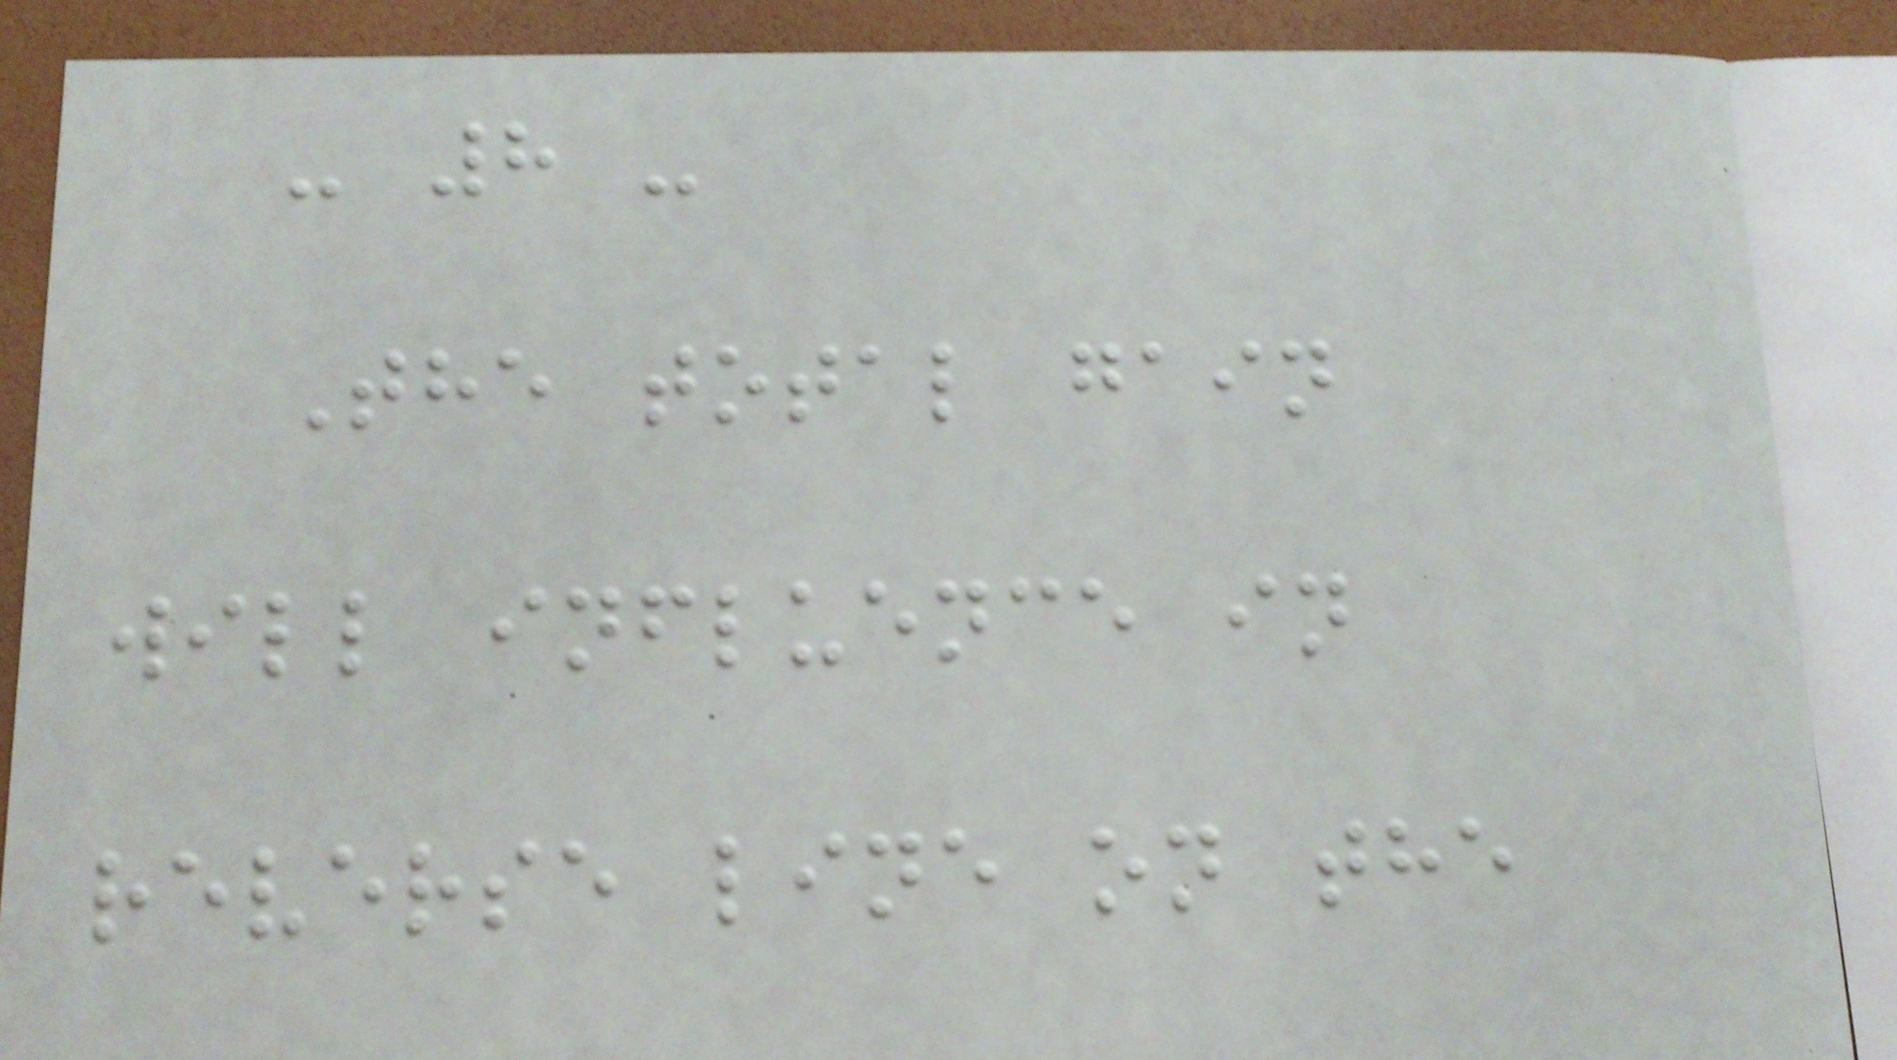- 8 -
The total gain
will influence in
reverse line on the
